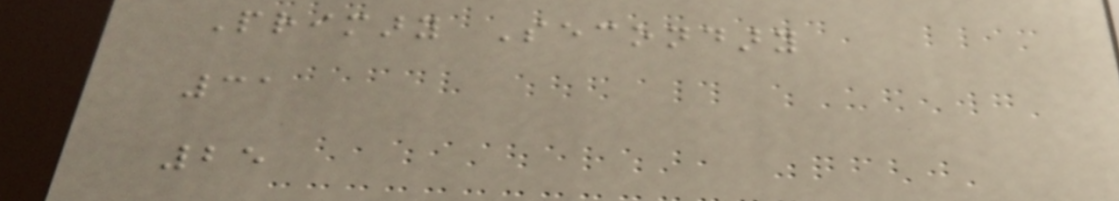Primary Secondary
31
25
